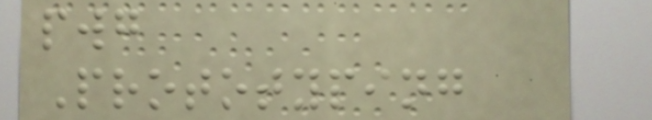pwg
Prototyping
